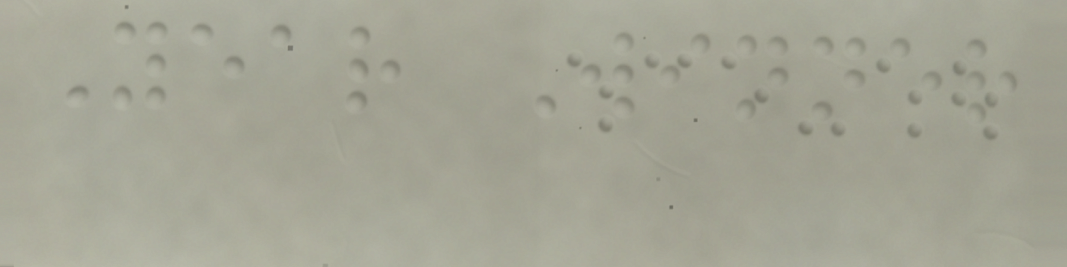Year Winner
